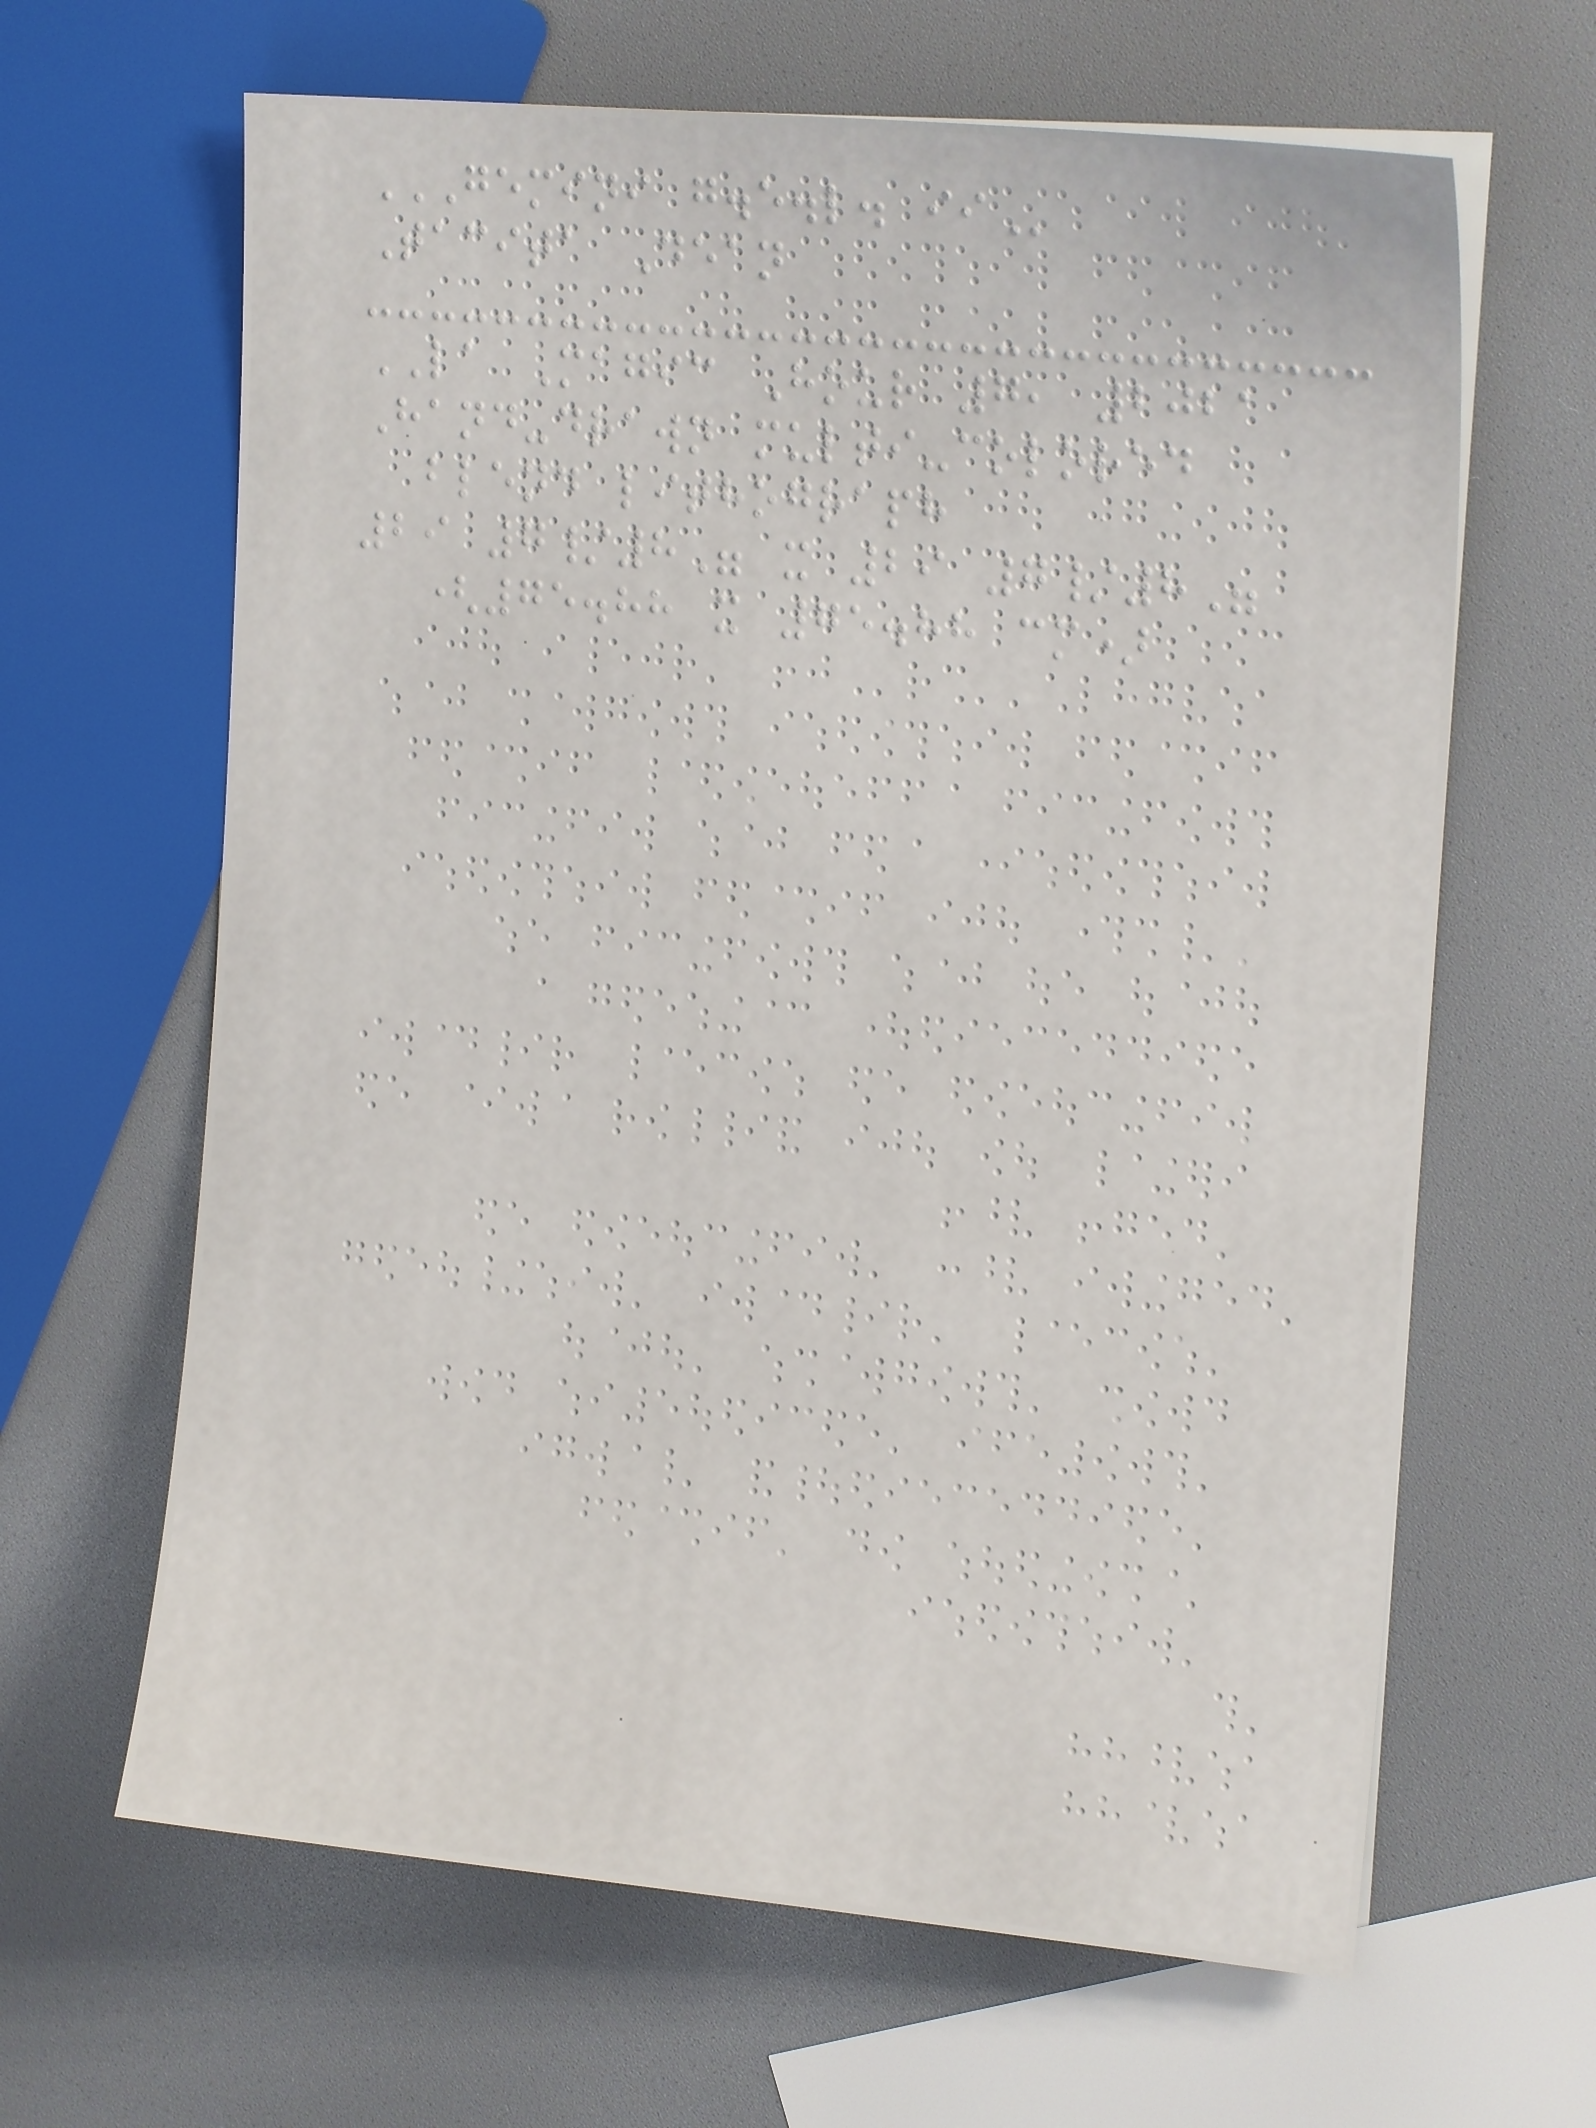GEMINI G.E.L. II
Tacita Dean
LA Magic Hour 7, 2021
Hand-drawn multi-colored
blend lithograph
29 7/8" x 29 7/8"
(75.88 x 75.88 cm)
